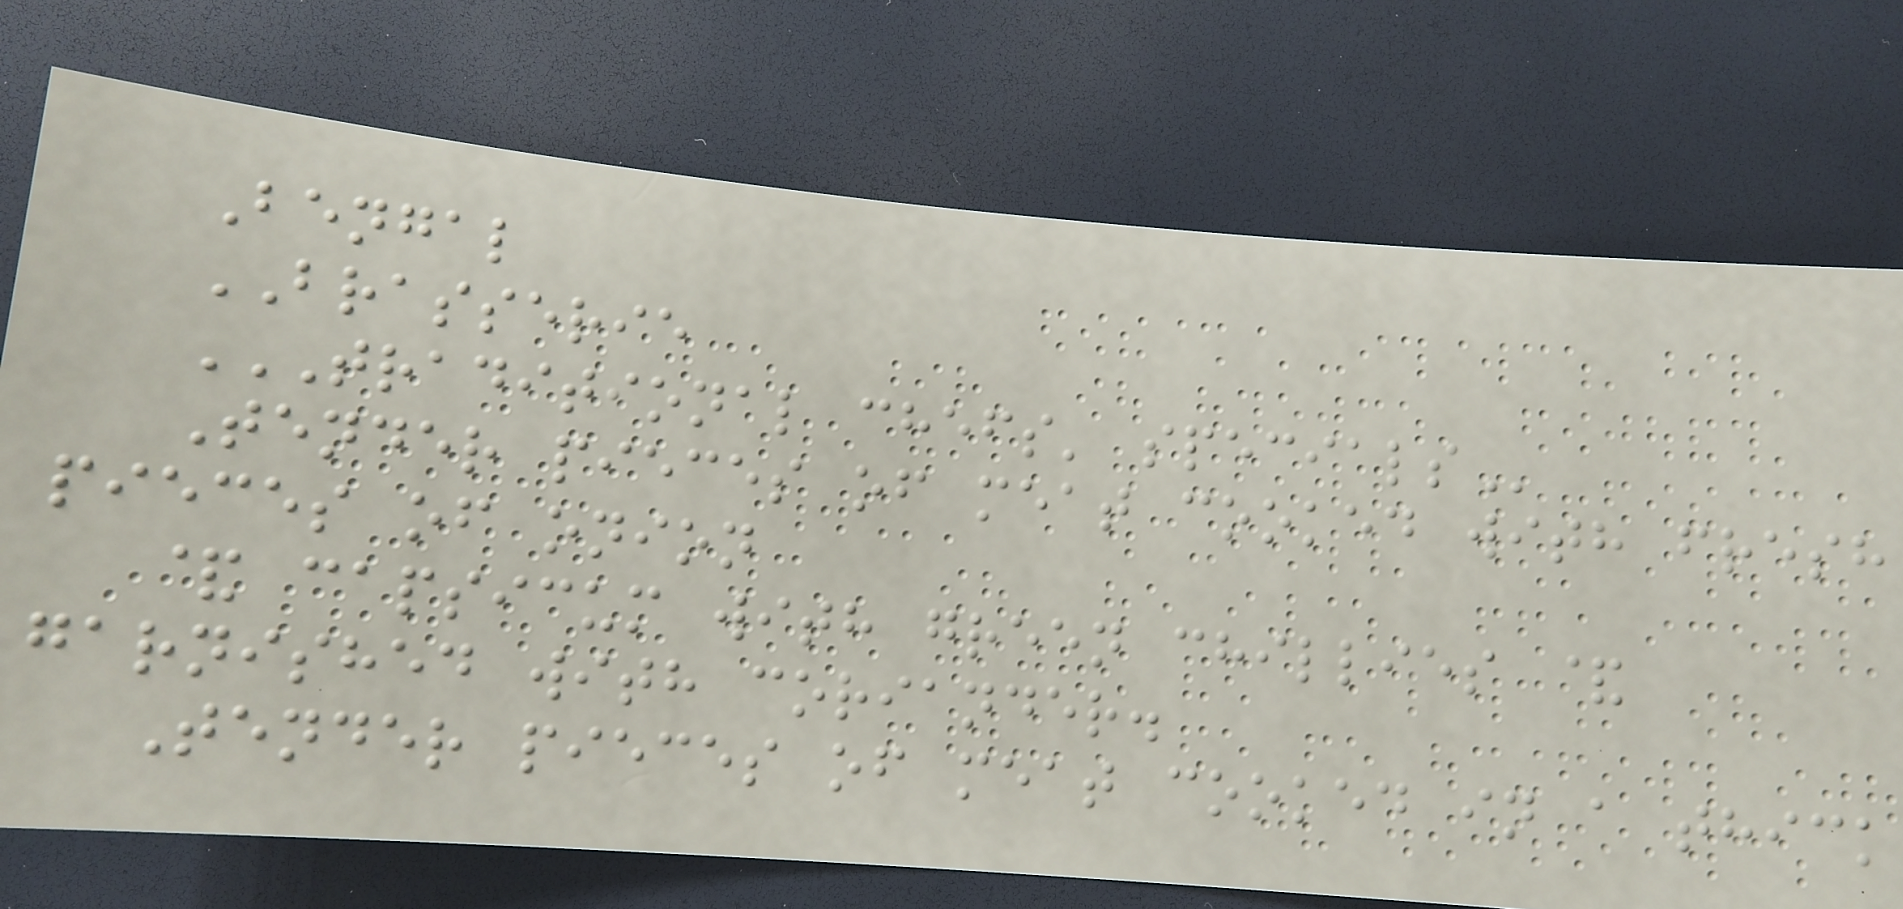Bengal
BRASSERIE
TRADITIONAL CHEFS' SPECIALS
Tender pieces of meat cooked with fresh
pieces of onion
& capsicum with green chillies &
garnished with coriander.
Tender pieces of meat cooked in a thick
